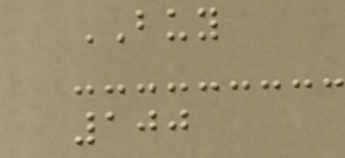BUY
100
